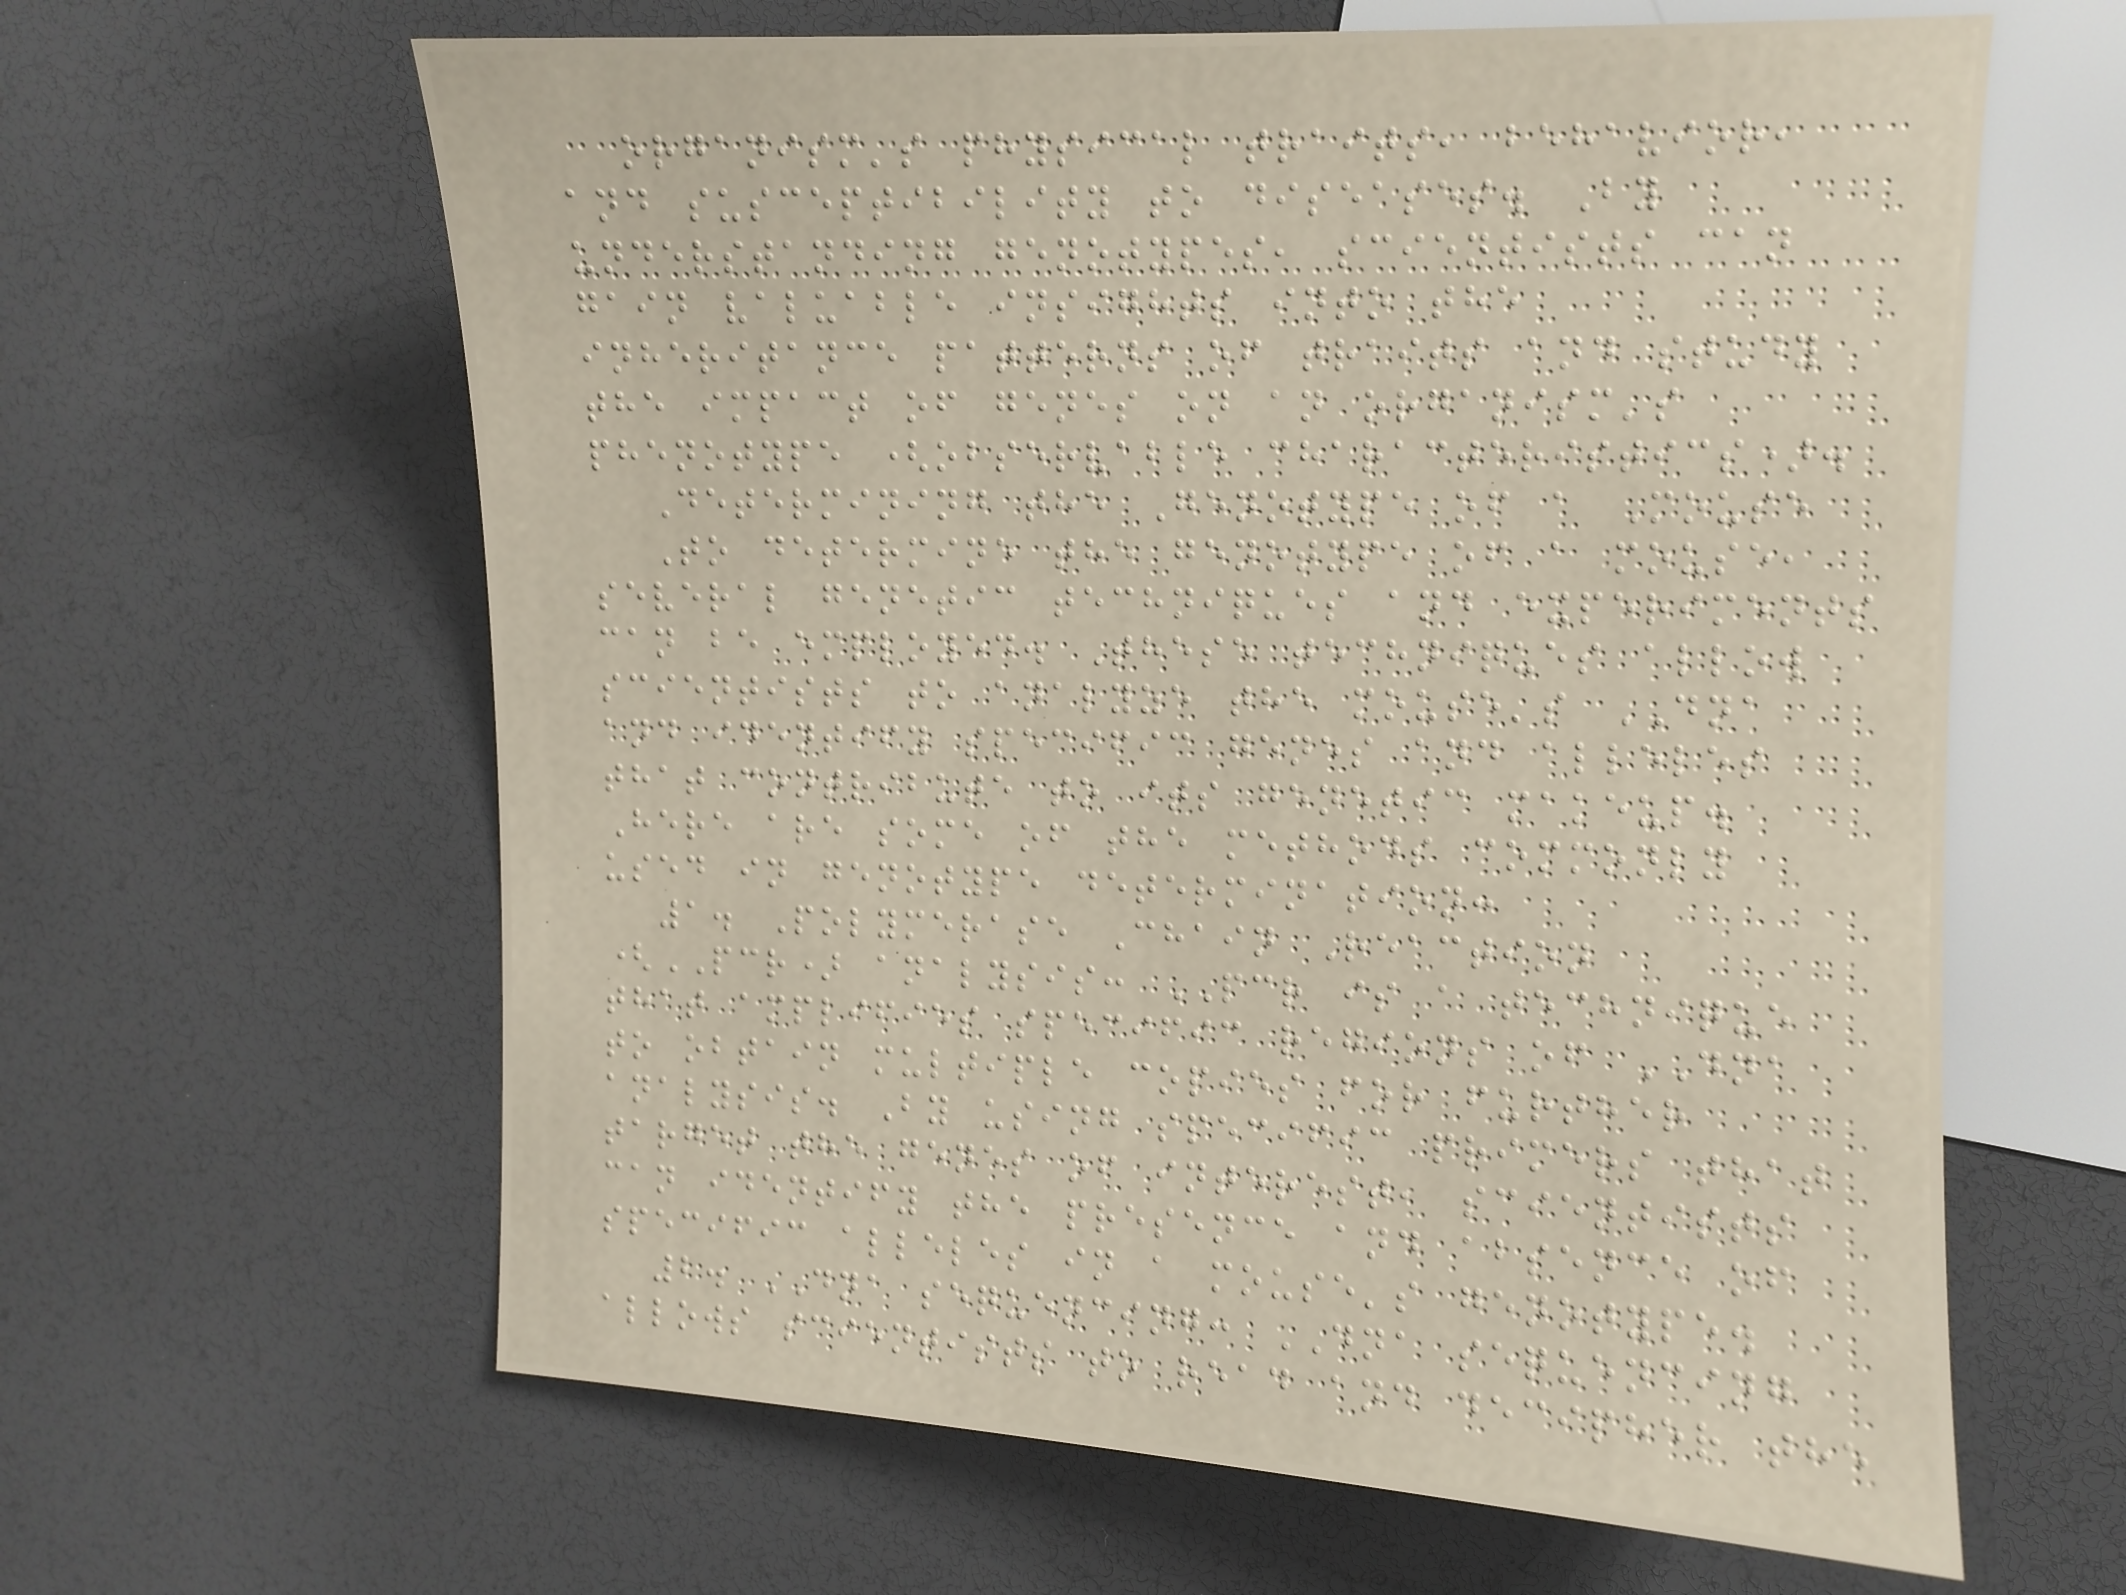organism's physical traits, behavior,
and susceptibility to diseases. By
understanding genotypes, scientists can
gain valuable insights into the
inheritance patterns of traits and study
the impact of genes on an organism's
phenotype (observable characteristics).
Determining the Genotype of a Mouse
To determine the genotype of a mouse,
several genetic techniques and experiments
can be employed. These techniques allow
scientists to analyze the mouse's DNA
and identify specific genes and alleles
that contribute to its genetic makeup.
Here are some of the methods commonly
used in genotype determination:
1. Polymerase Chain Reaction
(PCR) analysis: PCR is a technique
that amplifies specific regions of DNA
to obtain multiple copies for further
analysis. By using specific primers that
target the genes of interest, scientists
can identify the presence and absence of
specific alleles in a mouse's genotype.
2. DNA sequencing: DNA sequencing
allows scientists to read and decipher the
